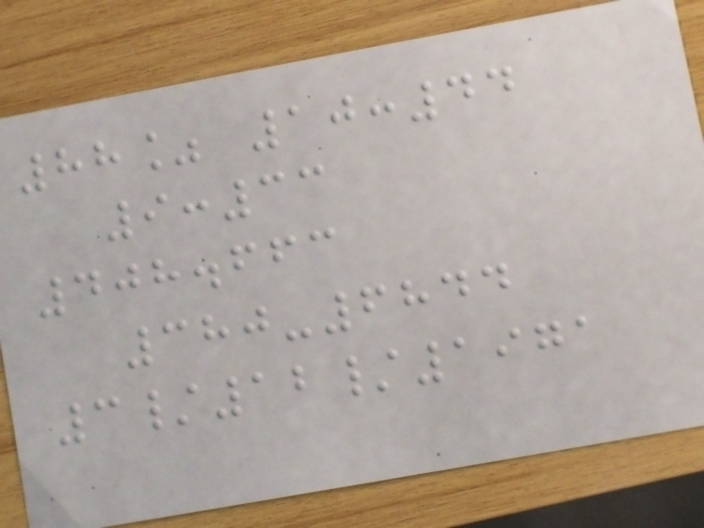88% 10:44
9:33
408.663
380-6844
3/12/1971
